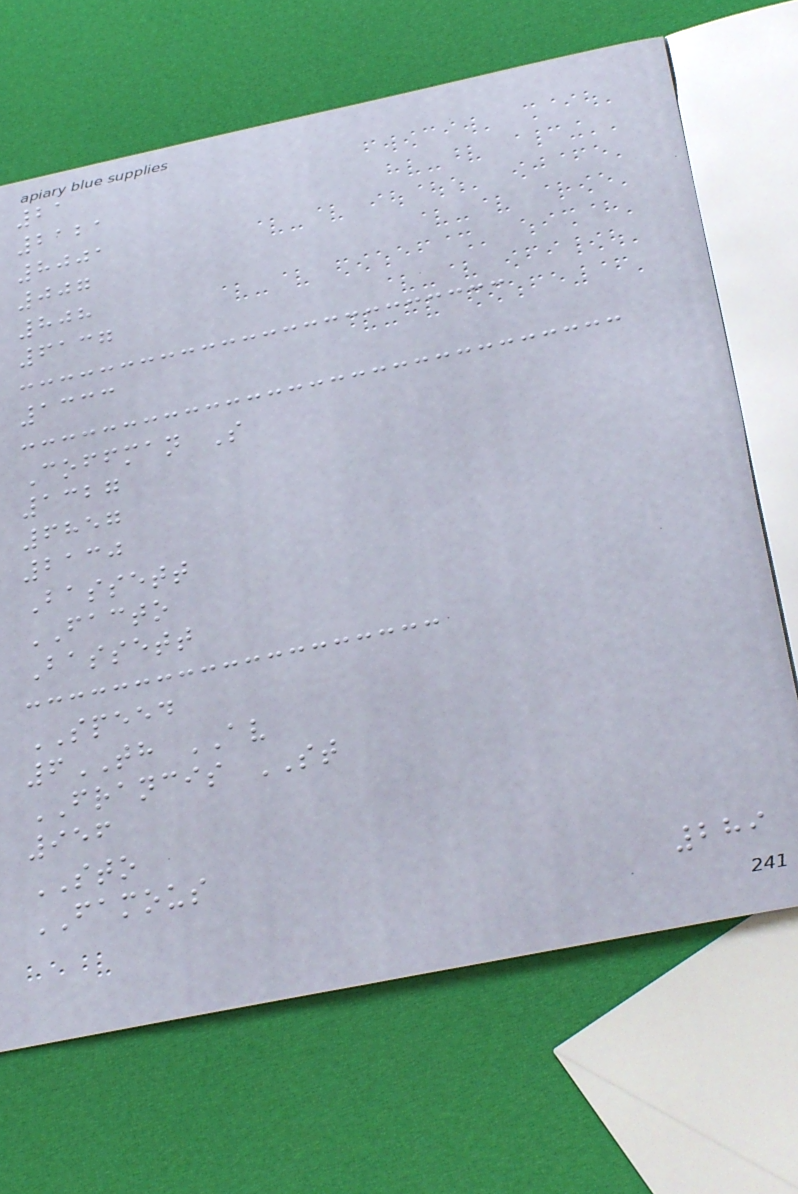21
2121
8001
007
808
6137
1333
Coffman S
1327
6857
2130
Bassett
FACTO
Bassett
SPEED
6TH AV
FRANCIS ST
956
STO
FAMOUS
289
